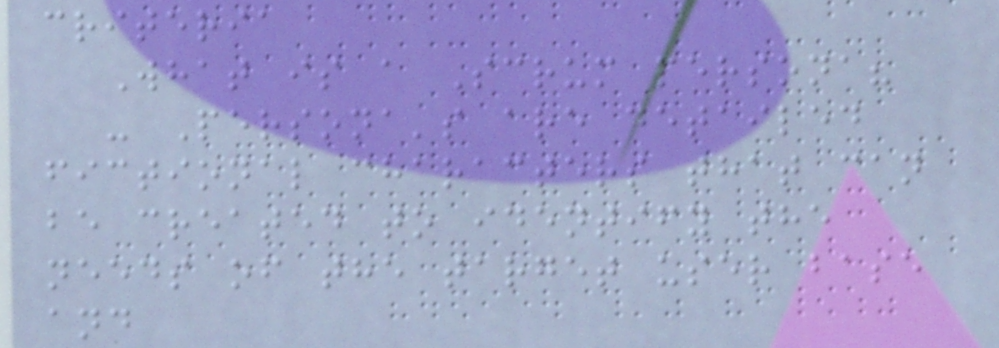criteria
What is a Scrum persona?
- Persona's are detailed
fictional characters that can
be created to identify the
needs of the target user base
and
